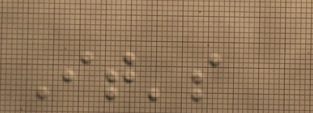It's
